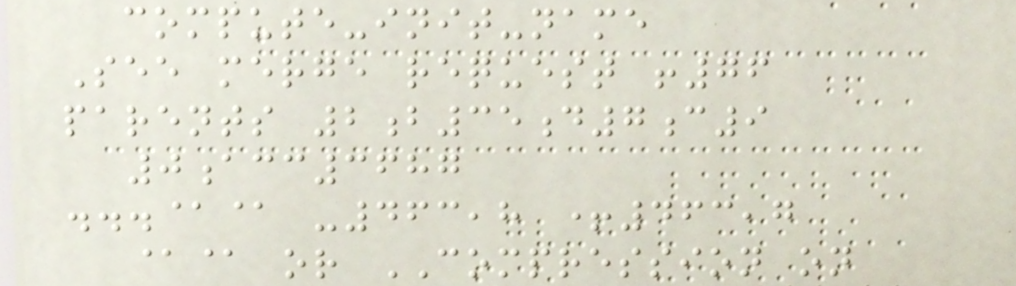compute-init-name
See merge request !76
parents 2b35d7c9
0acc3687
...@@ -463,8 +463,7
@@ or COMPRESSION on
